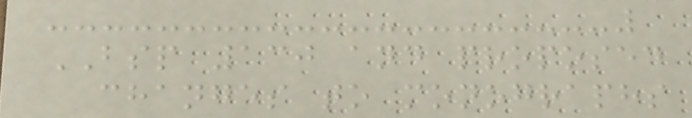BSP 130 and proposed
changes to monographs
